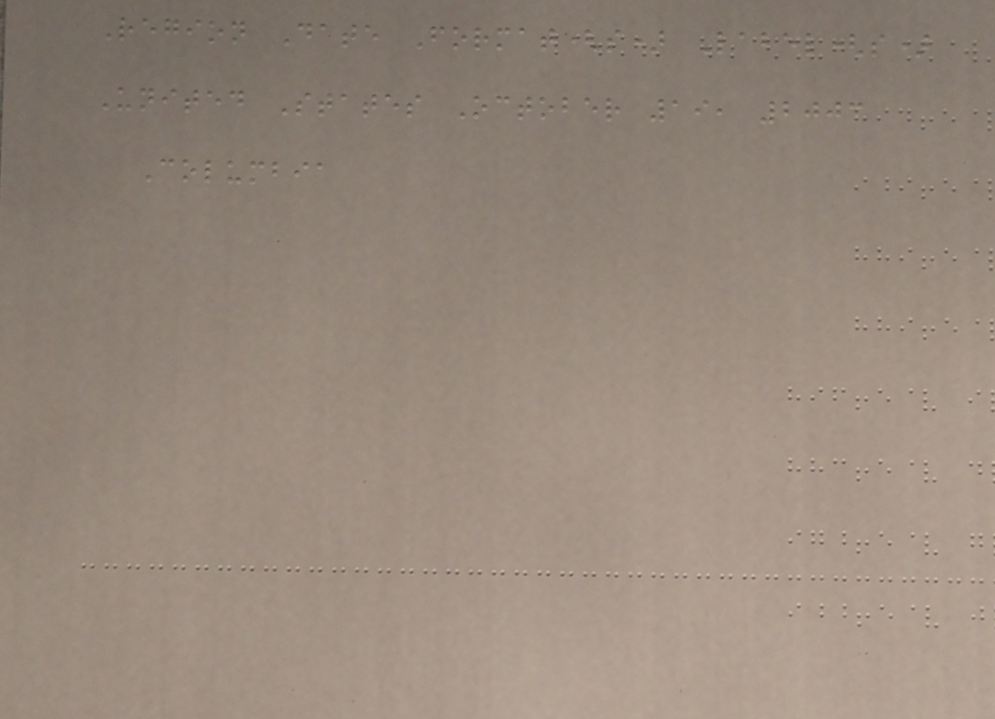Region Date Format(s) Label(s)
United States October 19, 2003
Columbia
